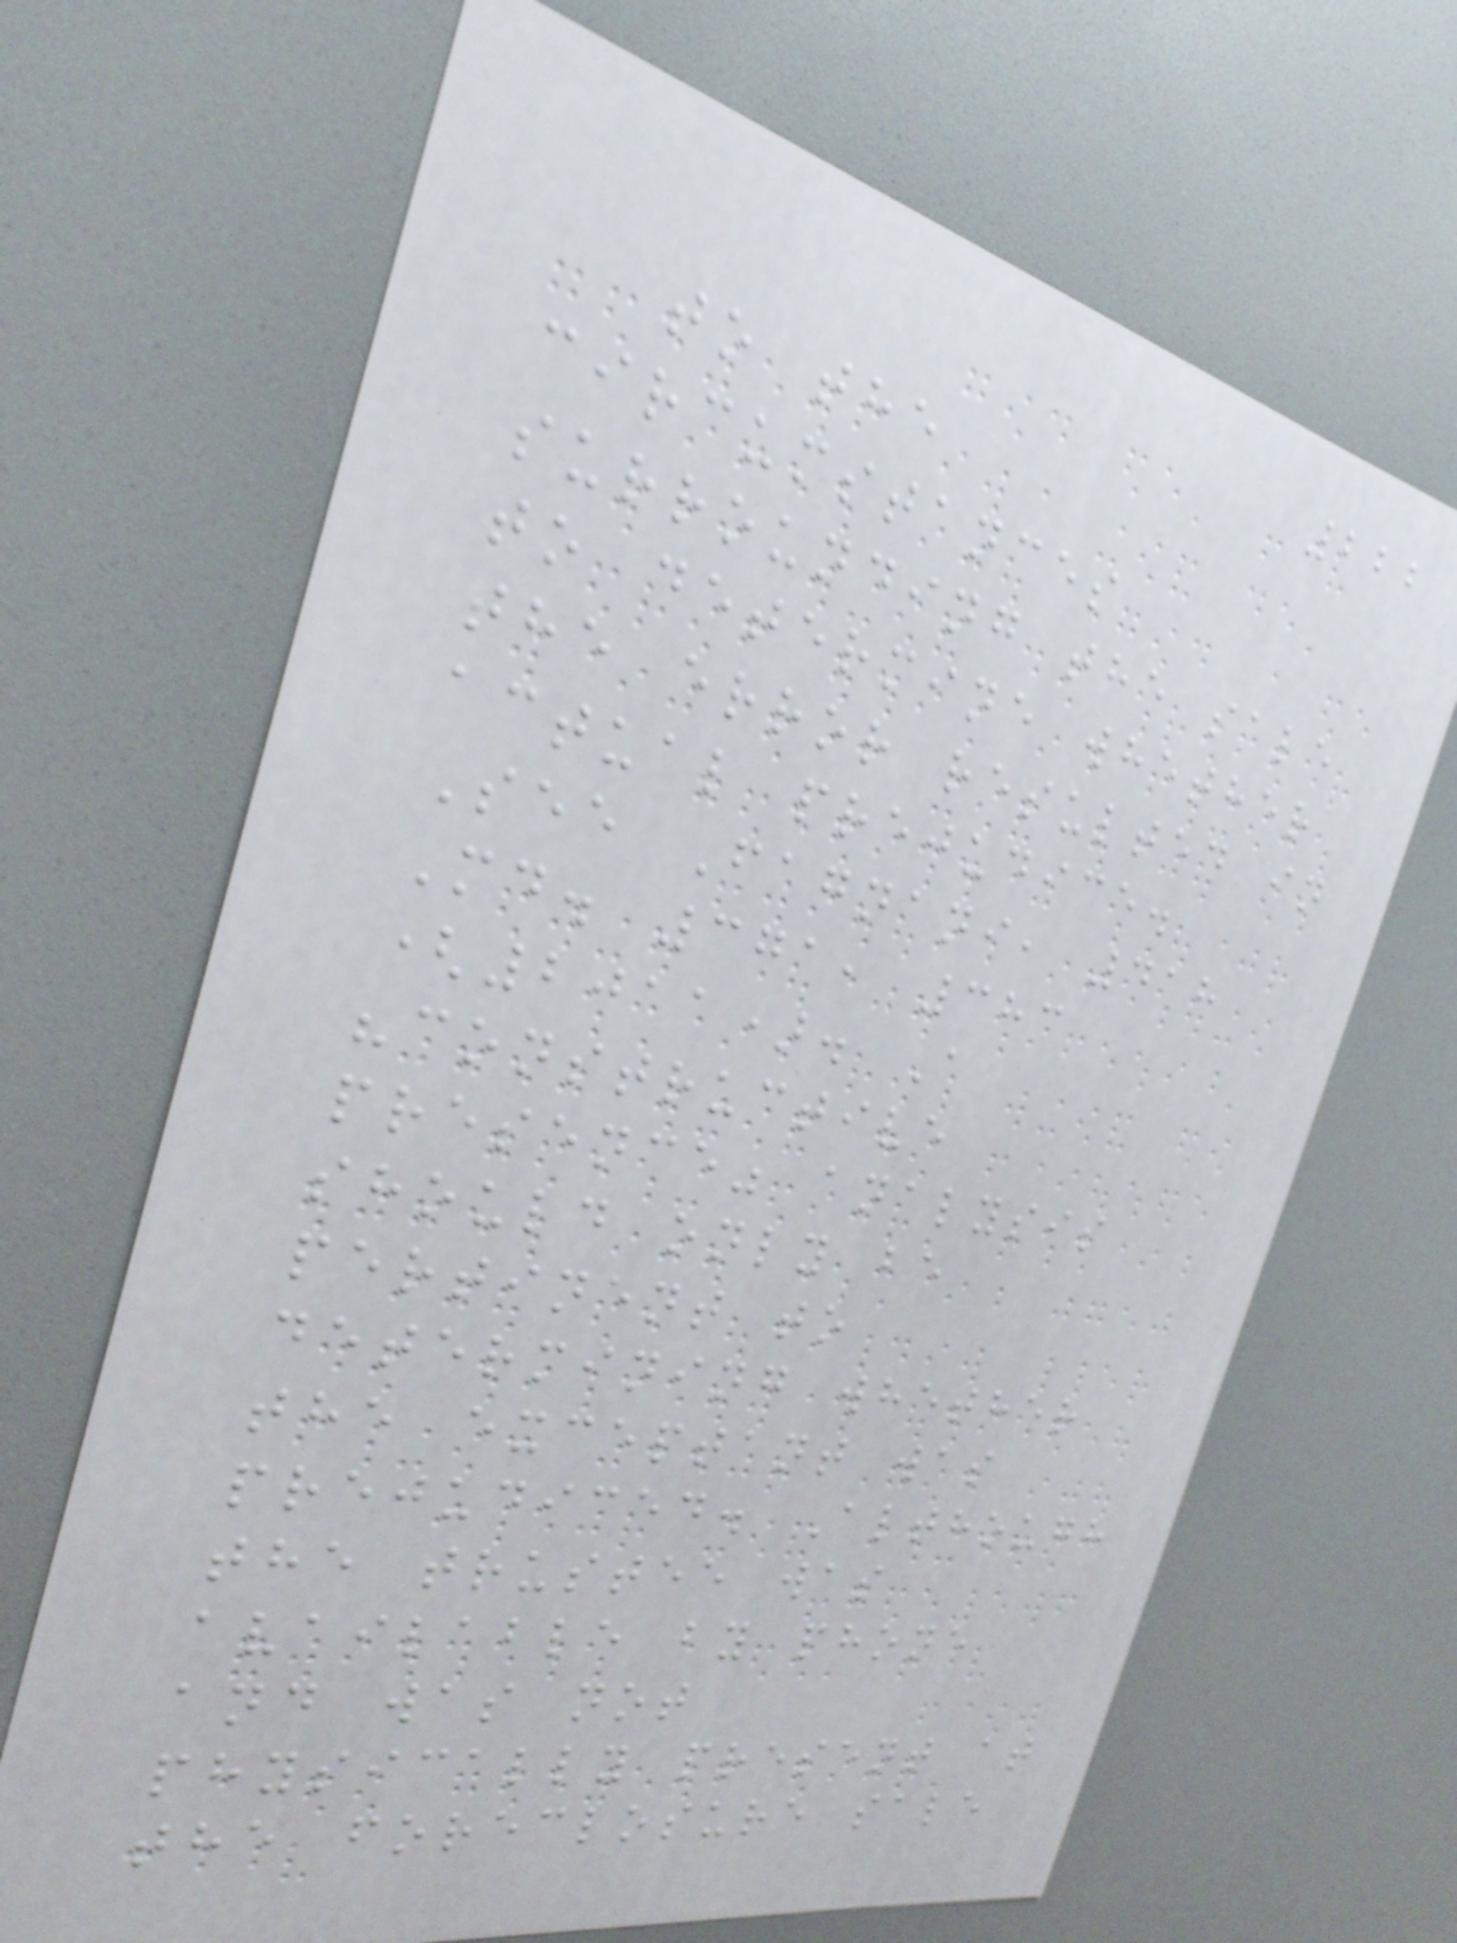222
to the
circumstances
surrounding the sale
to determine whether
the error resulted in
actual prejudice.
See Fagnani, 418
Md. 371, 383
(2011). A
"constructive
presence" analysis
should only be
pertinent to
determining whether
the exceptant was
prejudiced. Although
the trustee was
available by phone
and was not
physically present at
the foreclosure sale
